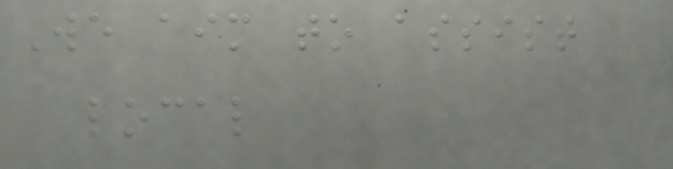We aim to assist
local
